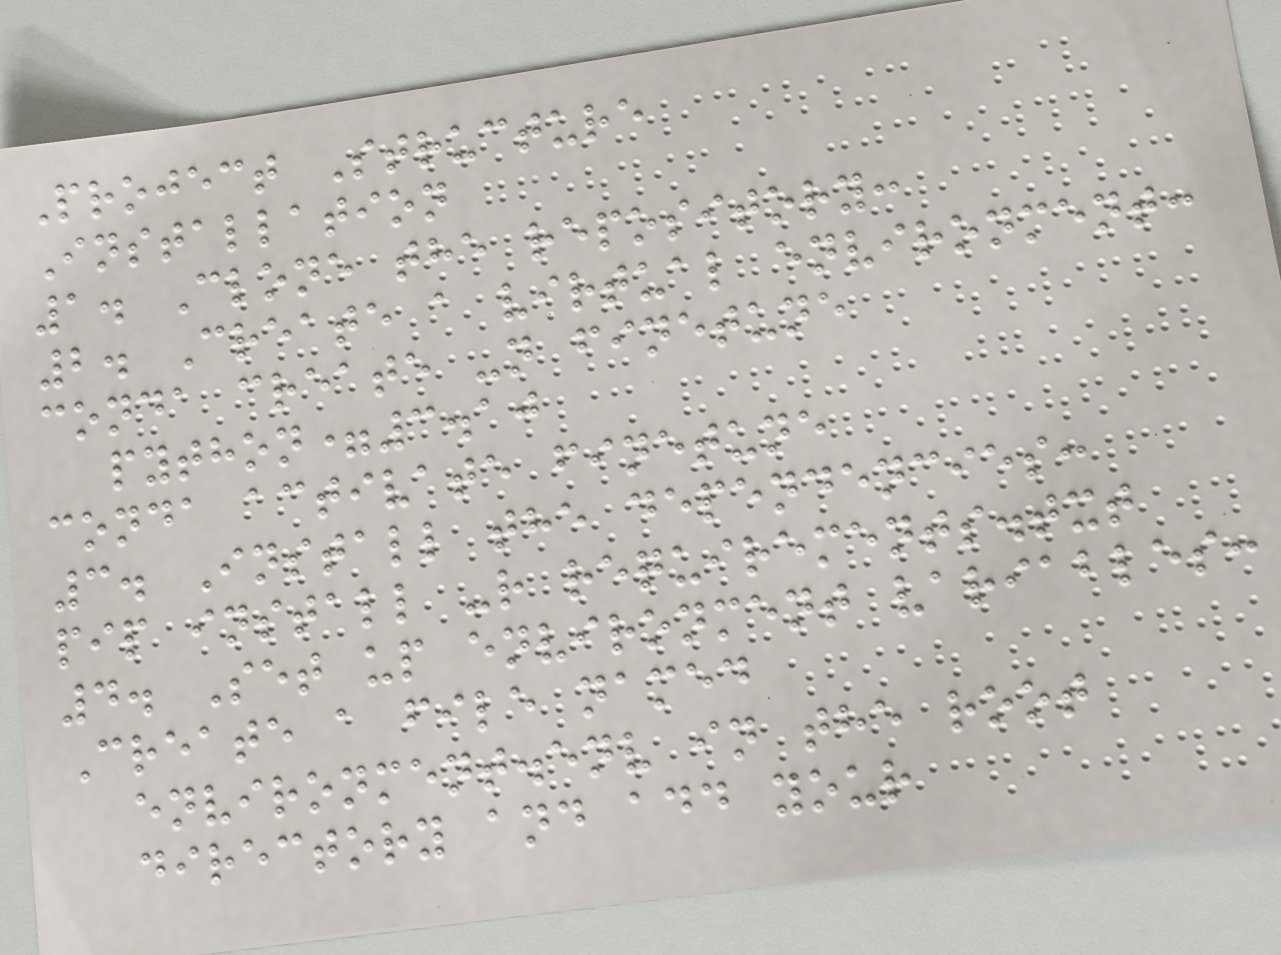Project Structure
Installation
1. Clone the repository:
2. Create a virtual environment:
conda create -n finetune
python=3.10
conda activate finetune
3. Install the dependencies:
pip install -r requirements.txt
4. Set up environment variables:
Create a file named
environment.env in the root
directory and add your
